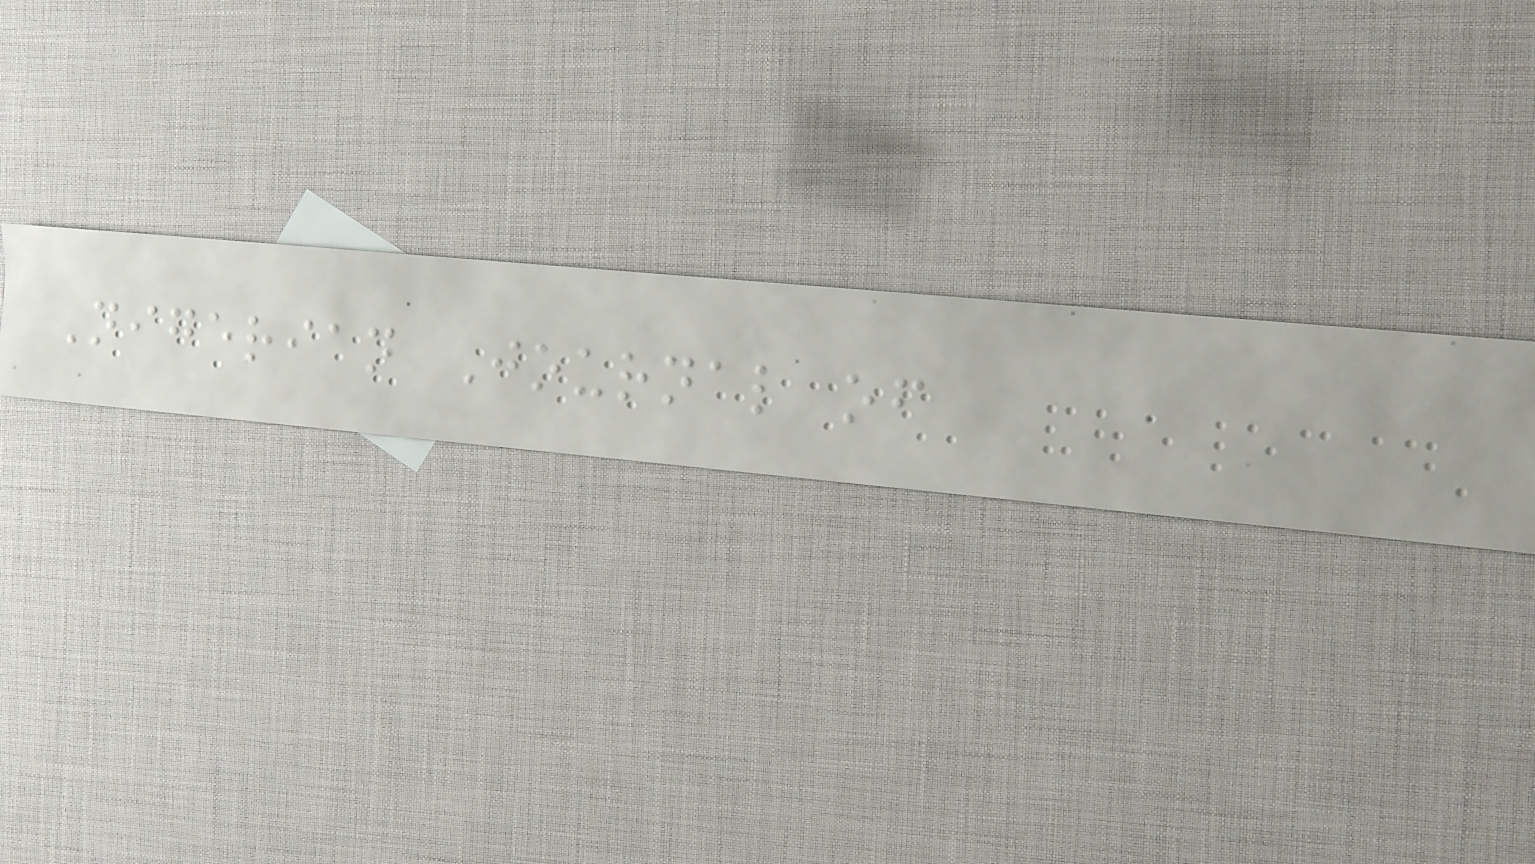Nigerian Journal of
